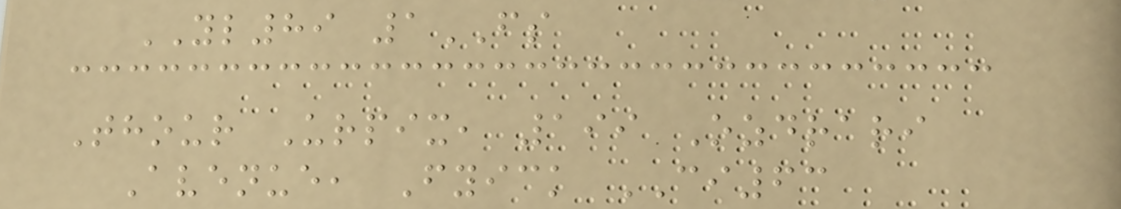YL89 1FS
Thour Urpix, 199 Ozdrari
Avenue, Fyick CI63
